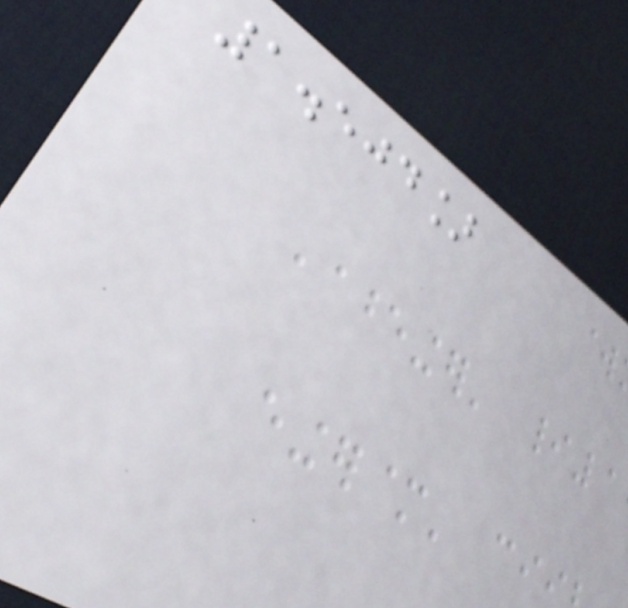1.504]
